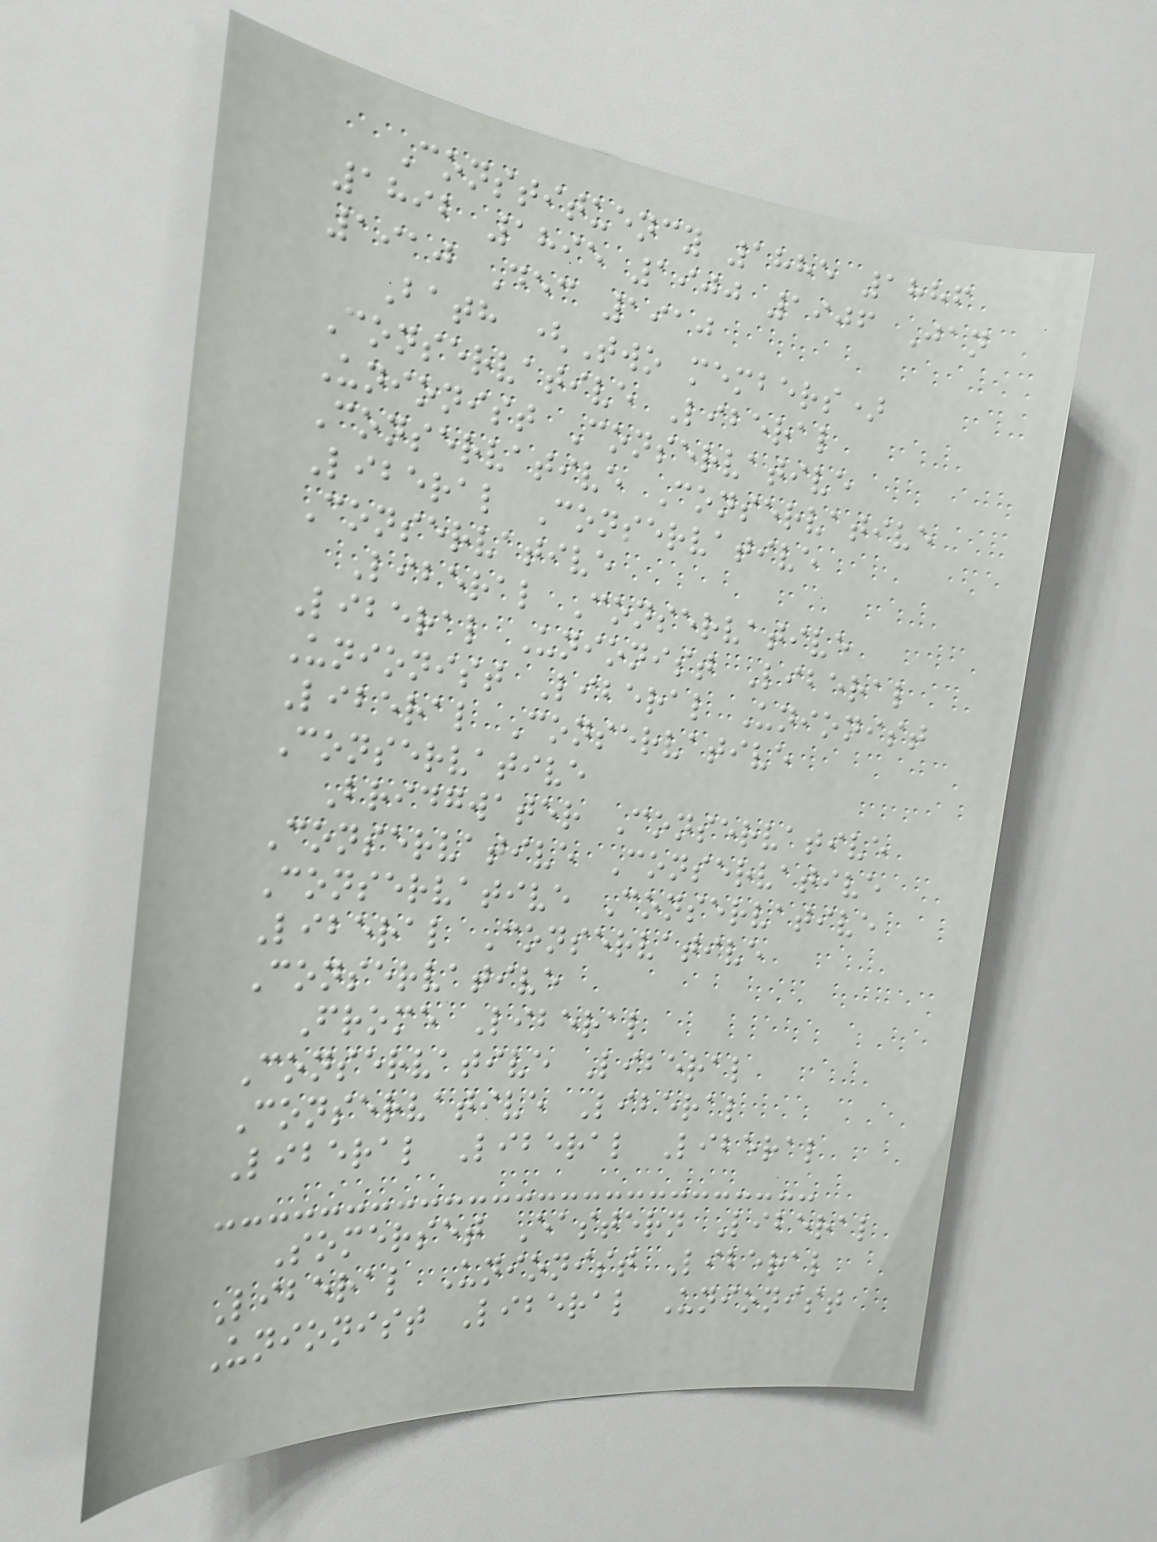Constituency 1885 1886
1892 1895 1900 1906 Jan
1910 Dec 1910
Bath (Two members)
Conservative Liberal
Unionist Conservative
Conservative Conservative
Liberal Conservative
Conservative
Liberal Conservative
Liberal Unionist Liberal
Unionist Liberal Unionist
Liberal Conservative
Conservative
Bridgwater Conservative
Conservative Conservative
Conservative Conservative
Liberal Conservative
Conservative
Frome Liberal
Conservative Liberal
Conservative Liberal
Liberal Liberal Liberal
Somerset Eastern Liberal
Liberal Unionist Liberal
Unionist Liberal Unionist
